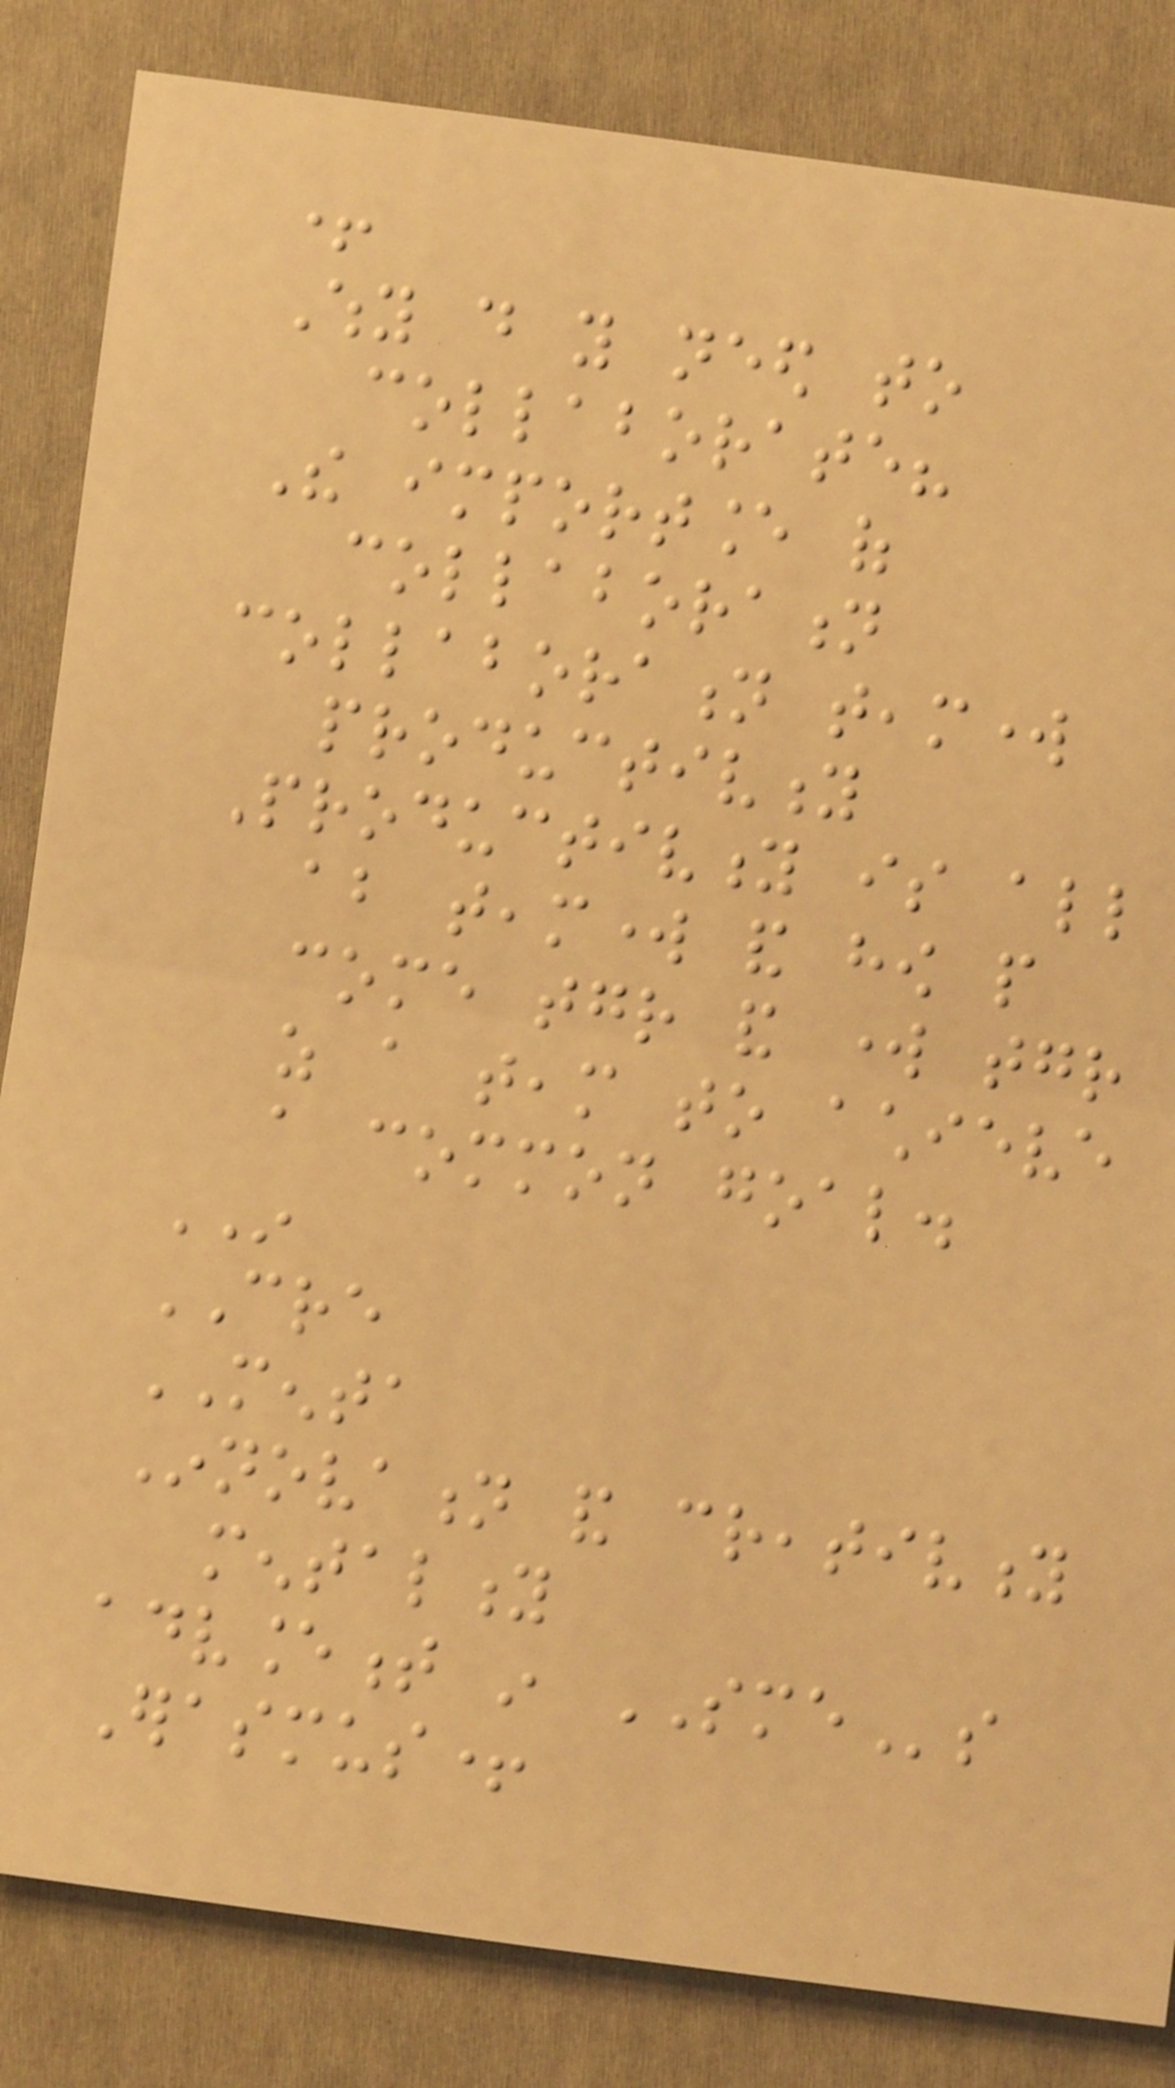+
Why do you need to
collaborate?
The importance of
collaboration
collaboration teamwork
productivity
Productivity is all
about teamwork and how people
come together and work together
as a team to achieve
a common goal.
IN
CRE
MENTA
Innovation and creativity
mentality
advancement in SMEs
Erasmus+
